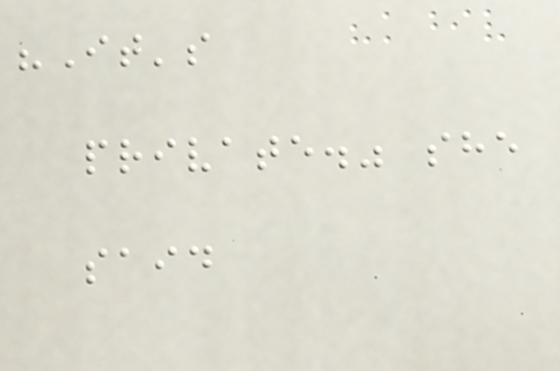"It's
private." she
said
